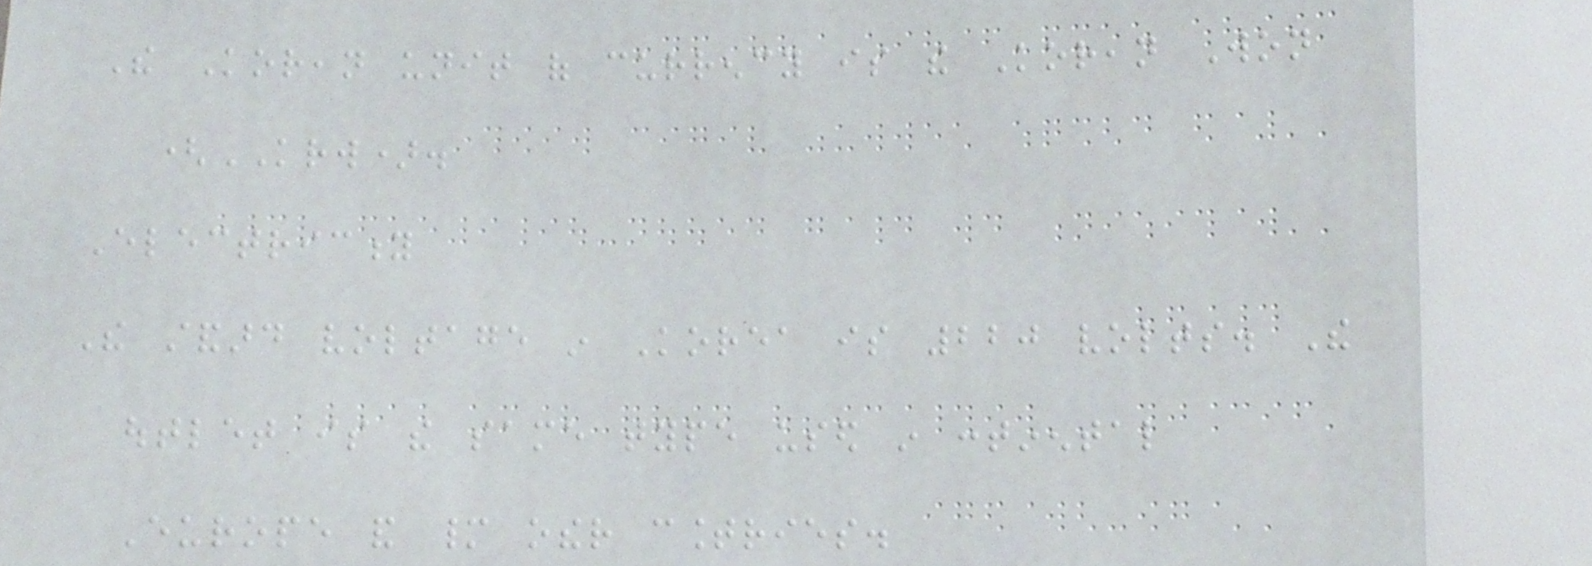The Korean unit of currency is the Korean Won
(KRW).
Electricity
The standard voltage in Korea is 220 volts. The
outlet is the same type used in continental
Europe and many other countries.
